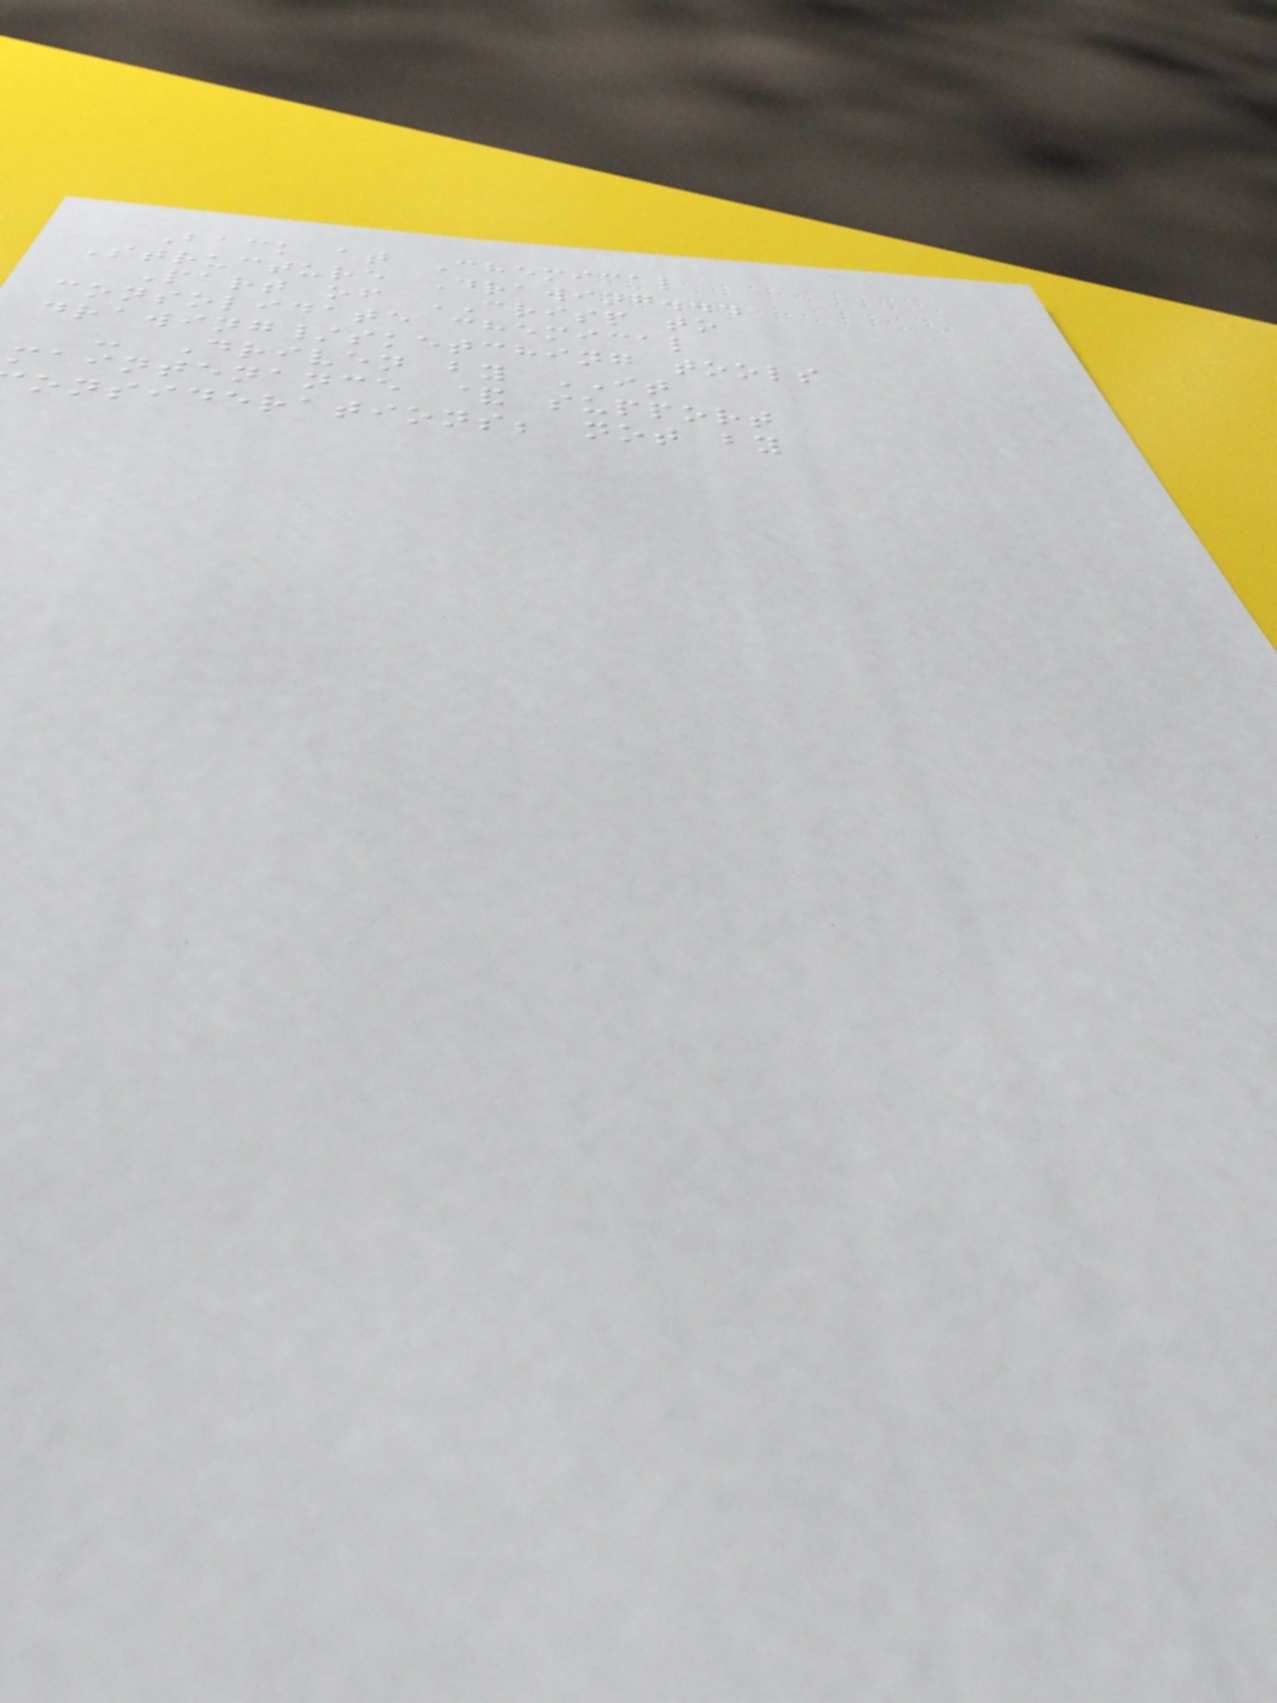Back at Chemical
Structure Drawing...
Part of CRISP to
consolidate chemical
drawing/sketching tools
- Driven by IT
maintenance & support
onsiderations; not by
